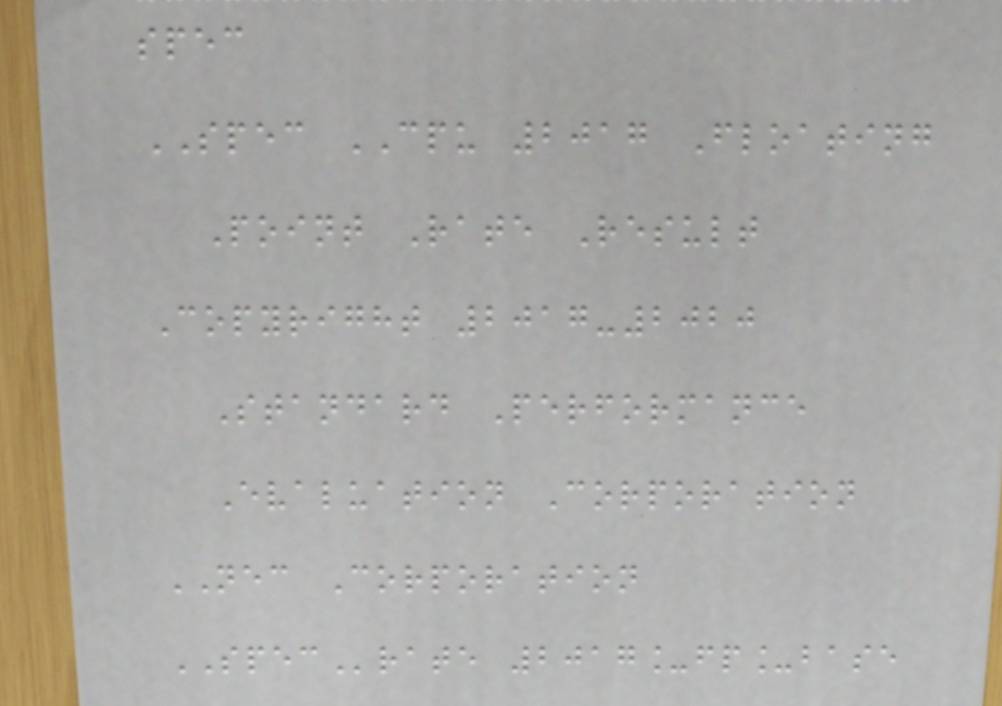spec
SPEC CPU 2017 Floating
Point Rate Result
Copyright 2017-2020
Standard Performance
Evaluation Corporation
NEC Corporation
SPECrate 2017_fp_base
